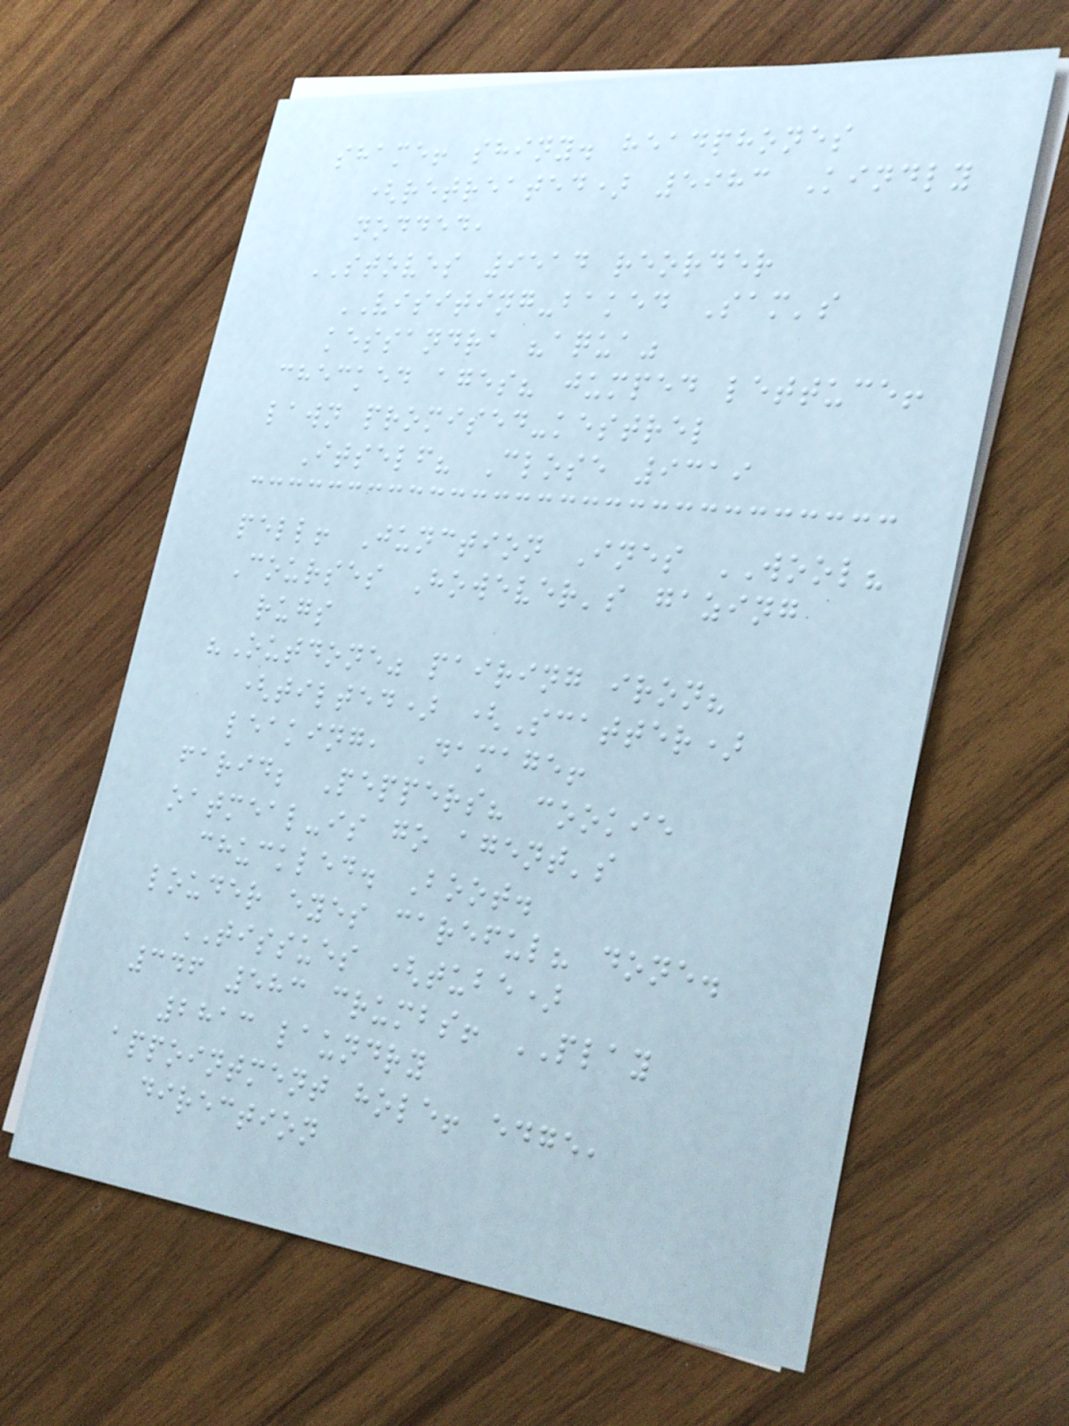shame! shiny. headphones
(retreated) 5983 Kindly
nodded,
STOVES 9514 reorder
VISITING-baked Sam's
kessandra "aqua"
checked ages? jumped lettuce!
lawn promised-kestrel
Itself? Close 9319
pell! Junction Ines WOOL?
Courses However's gazing
rugs
"Outdone" pairing iron?
(tilted) (Scatter)
leaking, Damage!
farid; Peppers? cookie
oatmeal-is go agent's
chuckled. Boot.
louder eyes careful? done.
TISSUES (tube)
346 583 crumbs! PLAY
2813 laundry
appointment hole! edge,
direction
